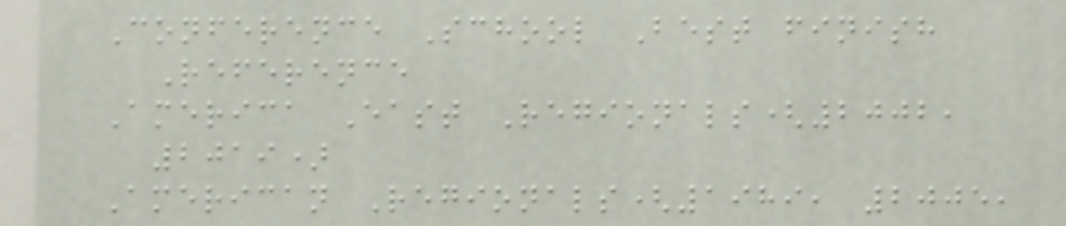Conference School Best finish
Reference
America East Regionals(2002,
2019)
American Regionals(1989, 2005,
